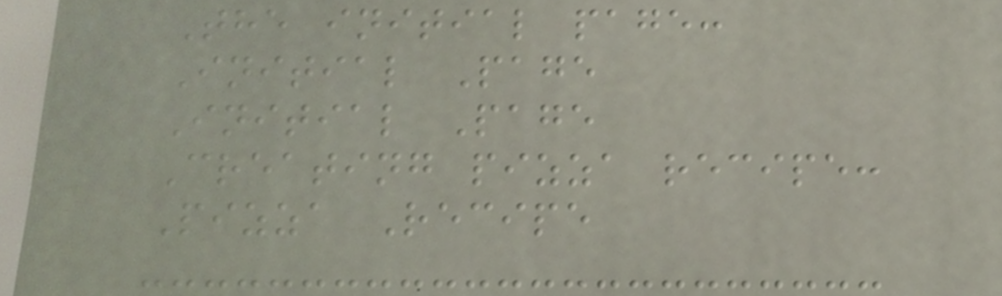The initial page:
Initial Page
Initial Page
Creating pizza recipe:
Pizza Recipe
